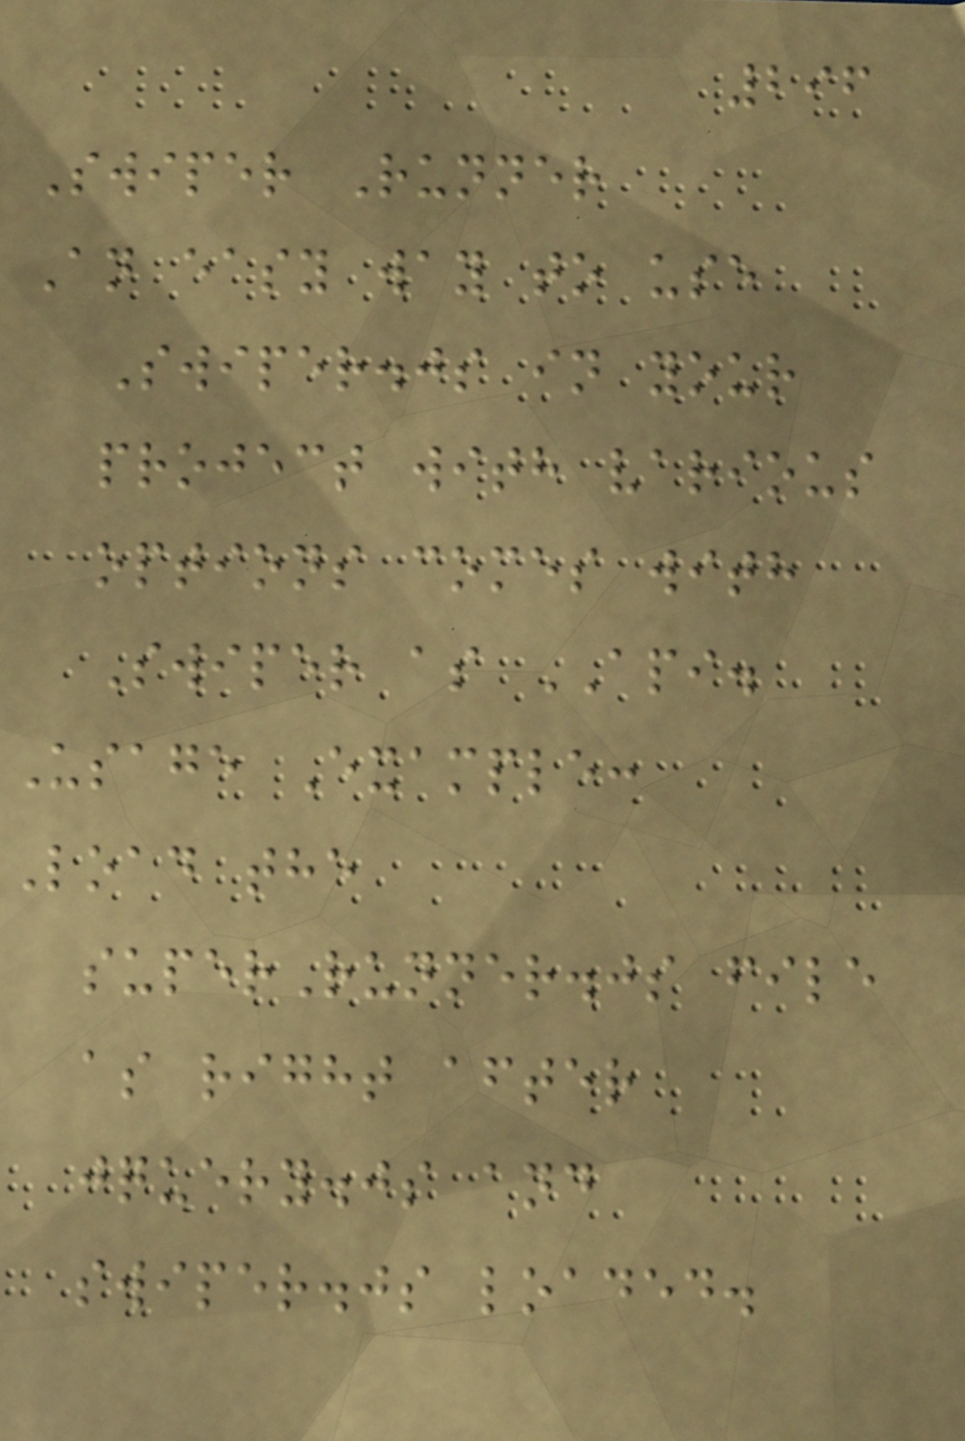296
Swiper Runner
An easy way to use
Swiper.js in your
project with various
options comes with
Swiper as API.
Usage Example:
Load the
superRunner.js file
as right after
jquery.js and
swiper.js loaded.
